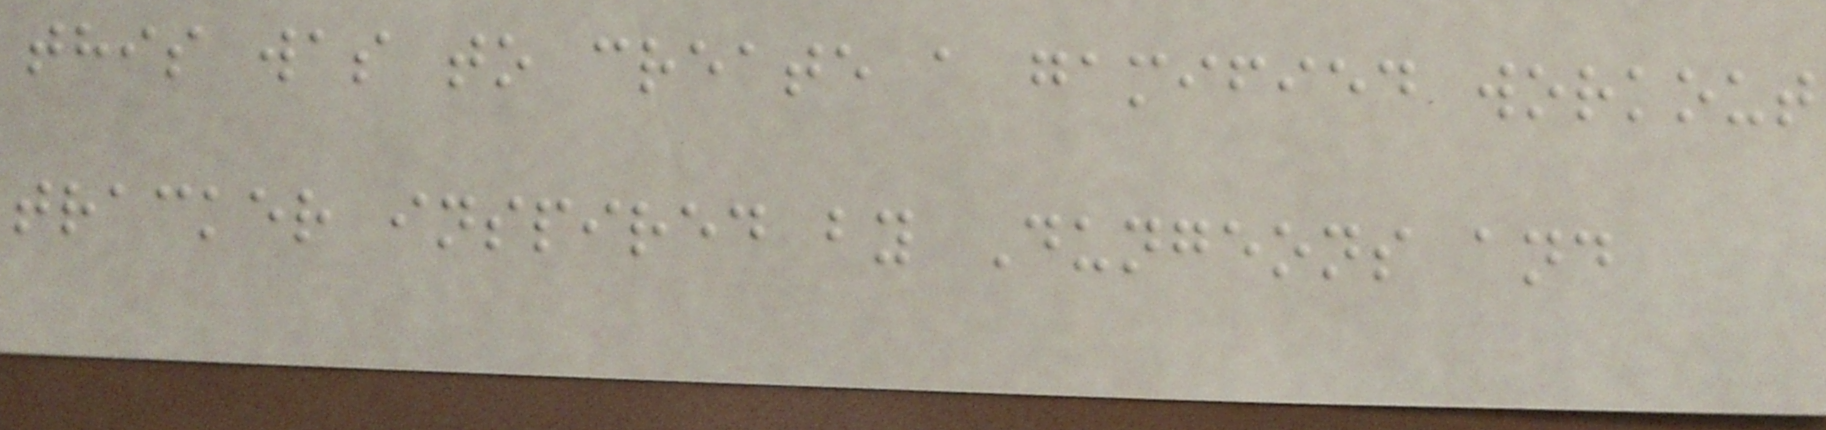this was to create a gamified workout
tracker inspired by Dungeons and
